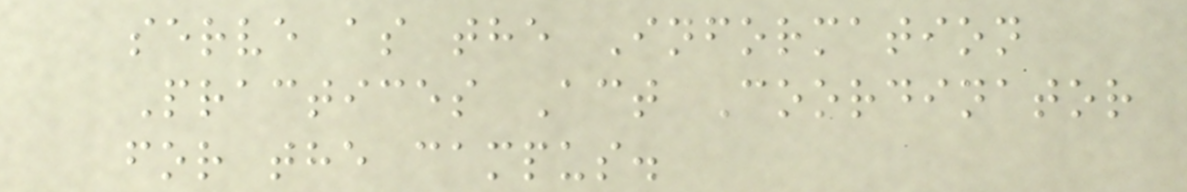serve as the Information
Practices Act Coordinator
for the campus.
